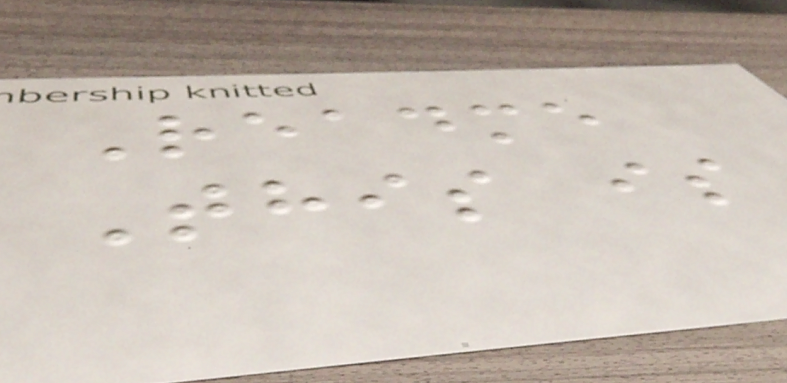Readme
This is
